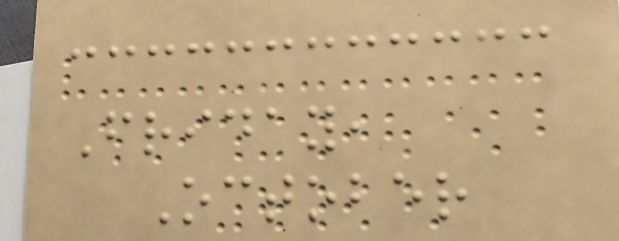Friday,
October
